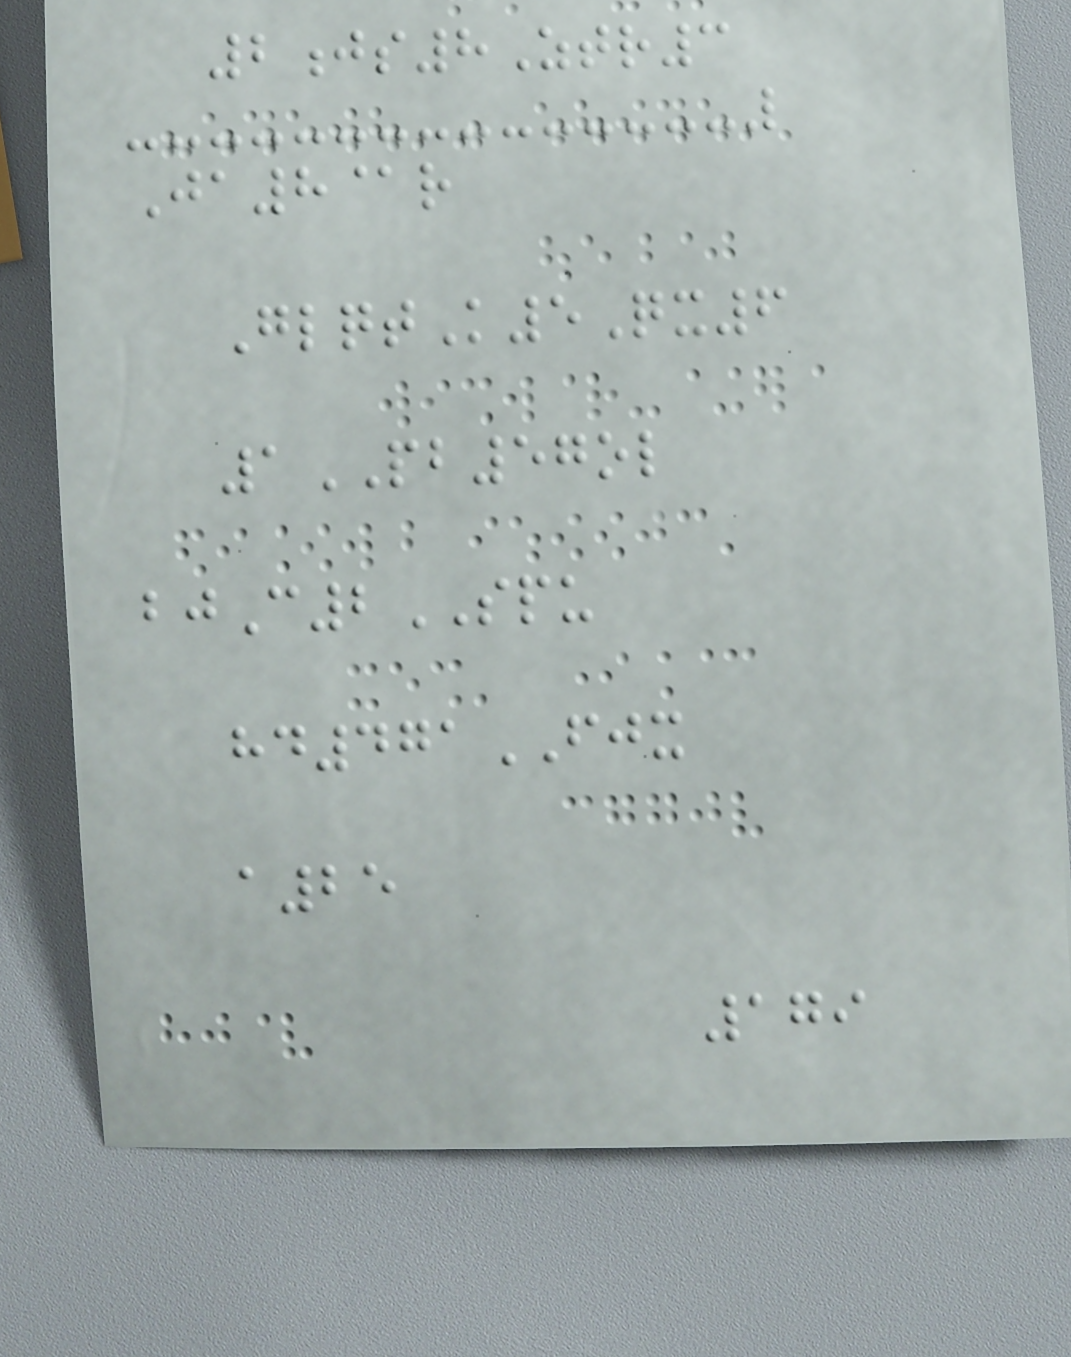2js8Ztr3
Ja8@r
GlqtK5Qx6
1PB57ol
bjC2SPU
hd471FJX
a25
179
